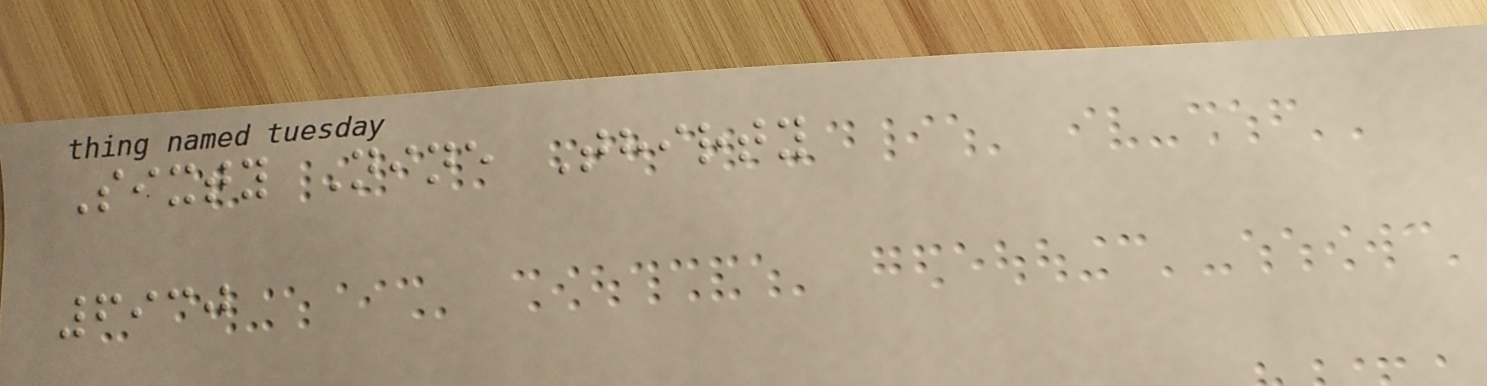Sixty Nine Thirty
6930
